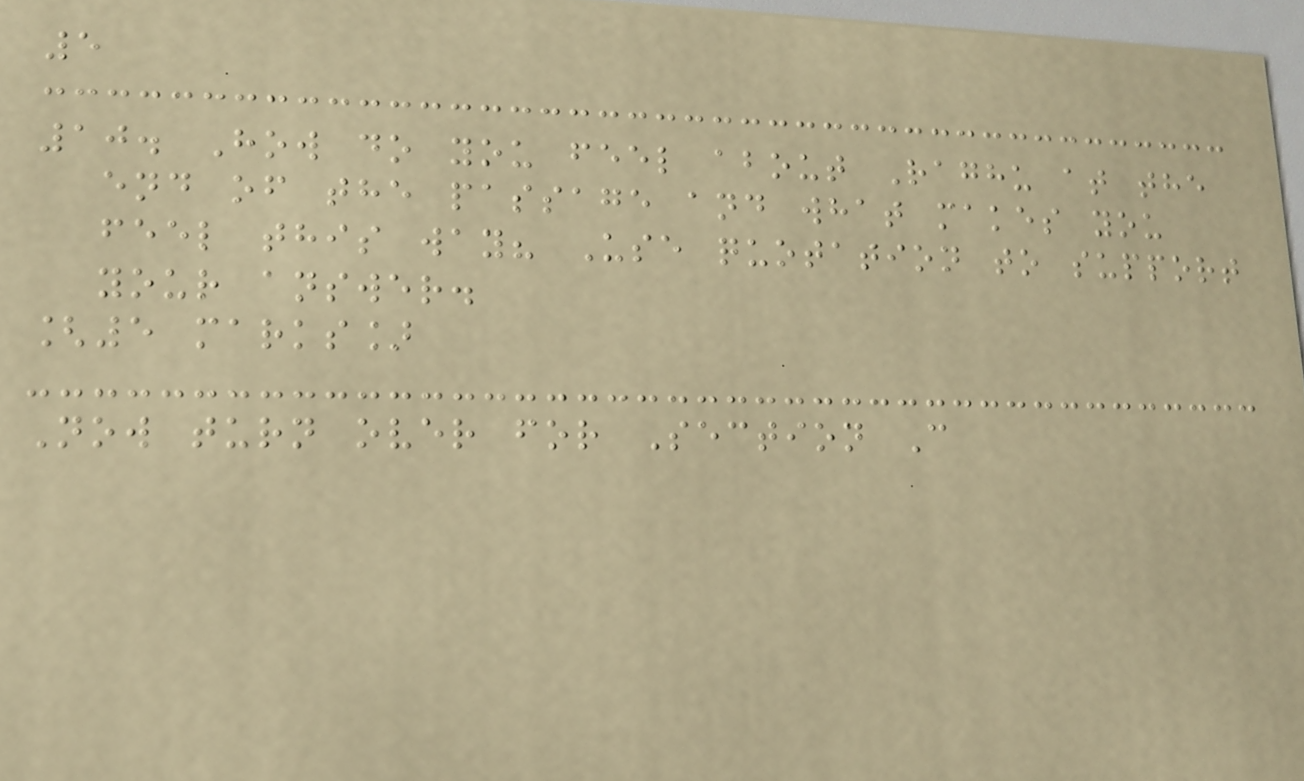5
10. How do you feel about Raghu at the
end of the passage and what makes you
feel this way? Use quotation to support
your answer.
[5 marks]
Now turn over for Section C
